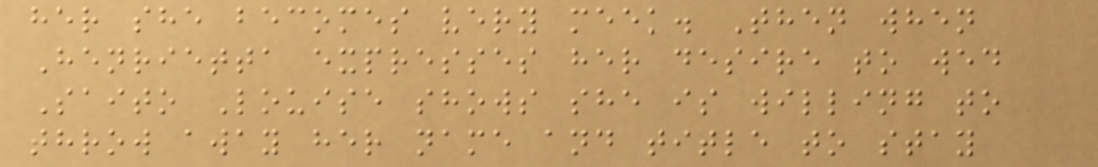her she becomes very meek. Then when
Henrietta expresses her desire to wed
Saito Louise shows she is willing to
throw away her name and title to stay
